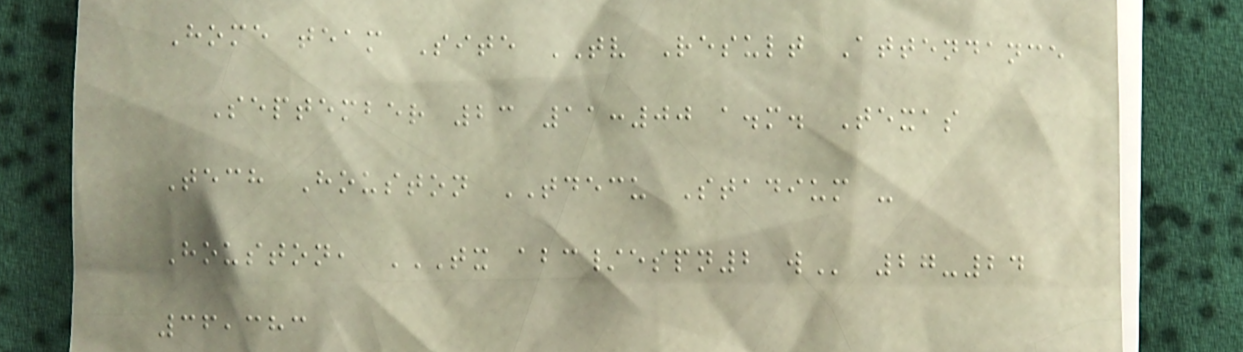Home team Site TV Result Attendance
September 23 11:00 a.m. Texas
Tech Houston TDECU Stadium -
Houston, TX ABC/ESPN2 W 27-24
36,383
